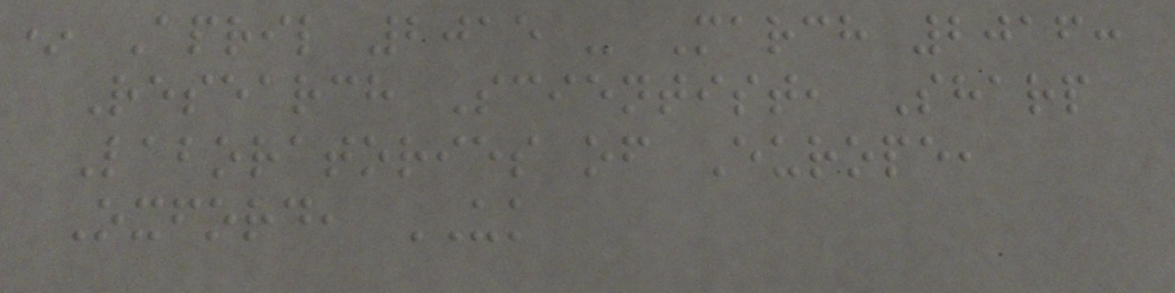* April 2015 - March 2016:
Research Scientist, Sharp
Laboratories of Europe,
Oxford, UK
